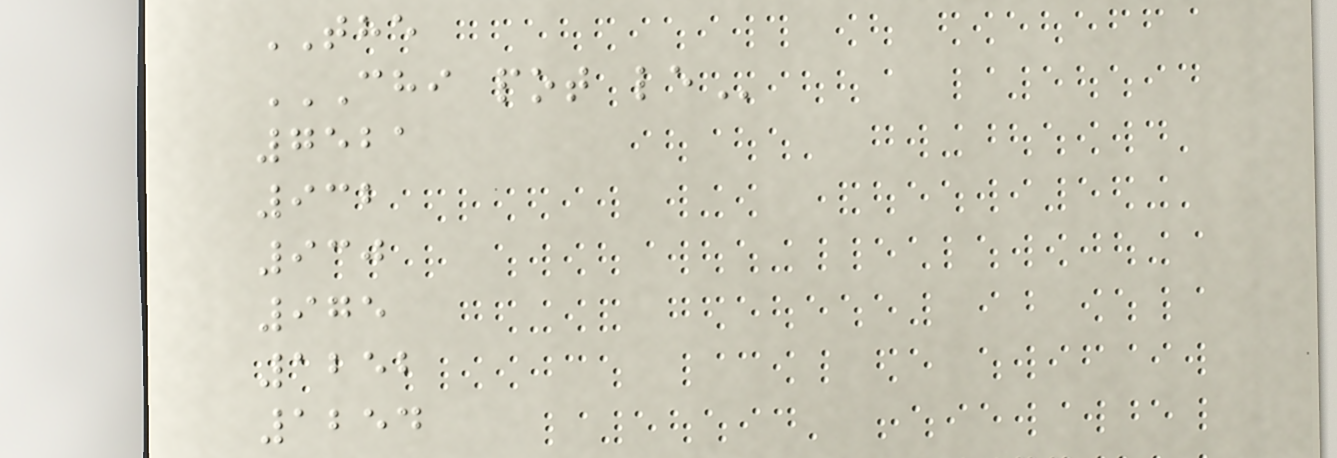THE
CHI POT LE
7521
932
930
975
1252
1254
